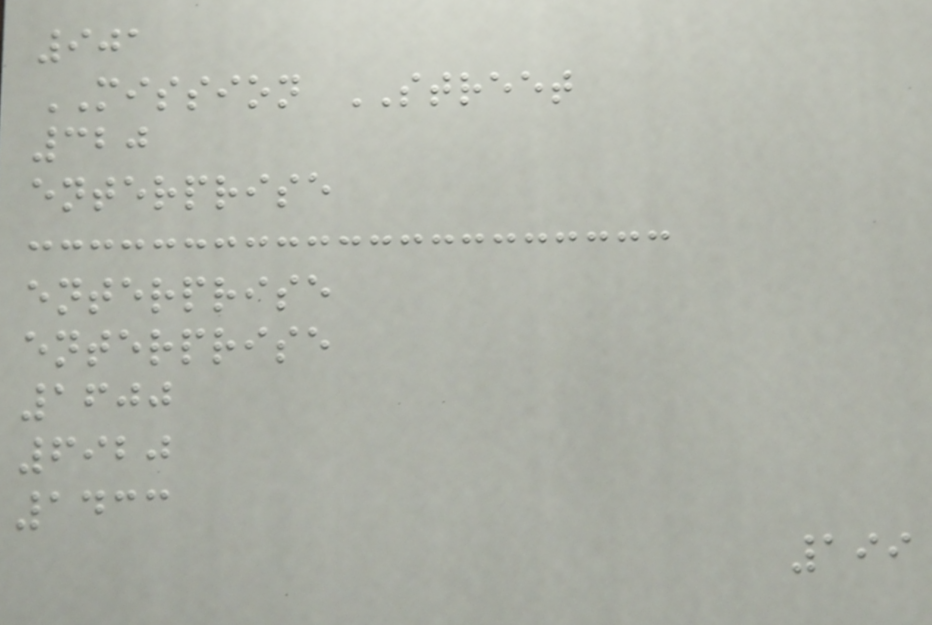901
MISSION STREET
320
enterprise
enterprise
enterprise
1600
6920
1433
199
